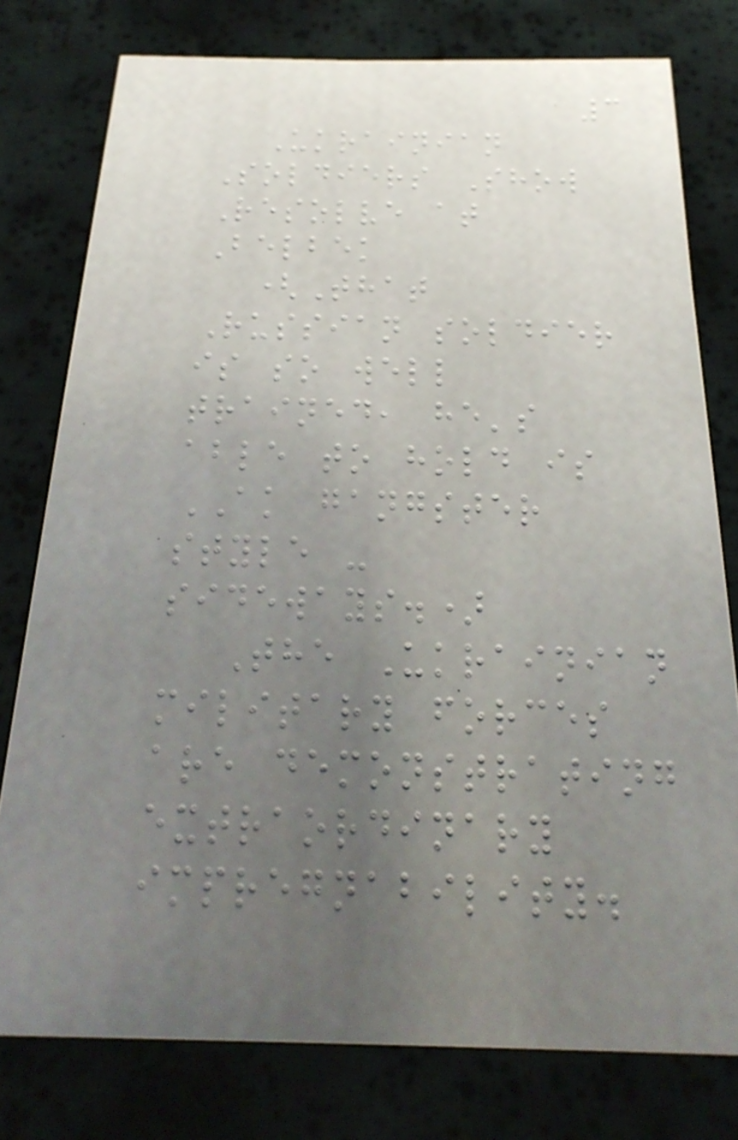3
Ukrainian
Soldiers Show
Resolve at
Belbek
(That
Russian soldier
is so well
trained, he's
able to hold is
AK gangster
style -
sideways.)
The Ukrainian
military forces
are demonstrating
extraordinary
impregnability.
